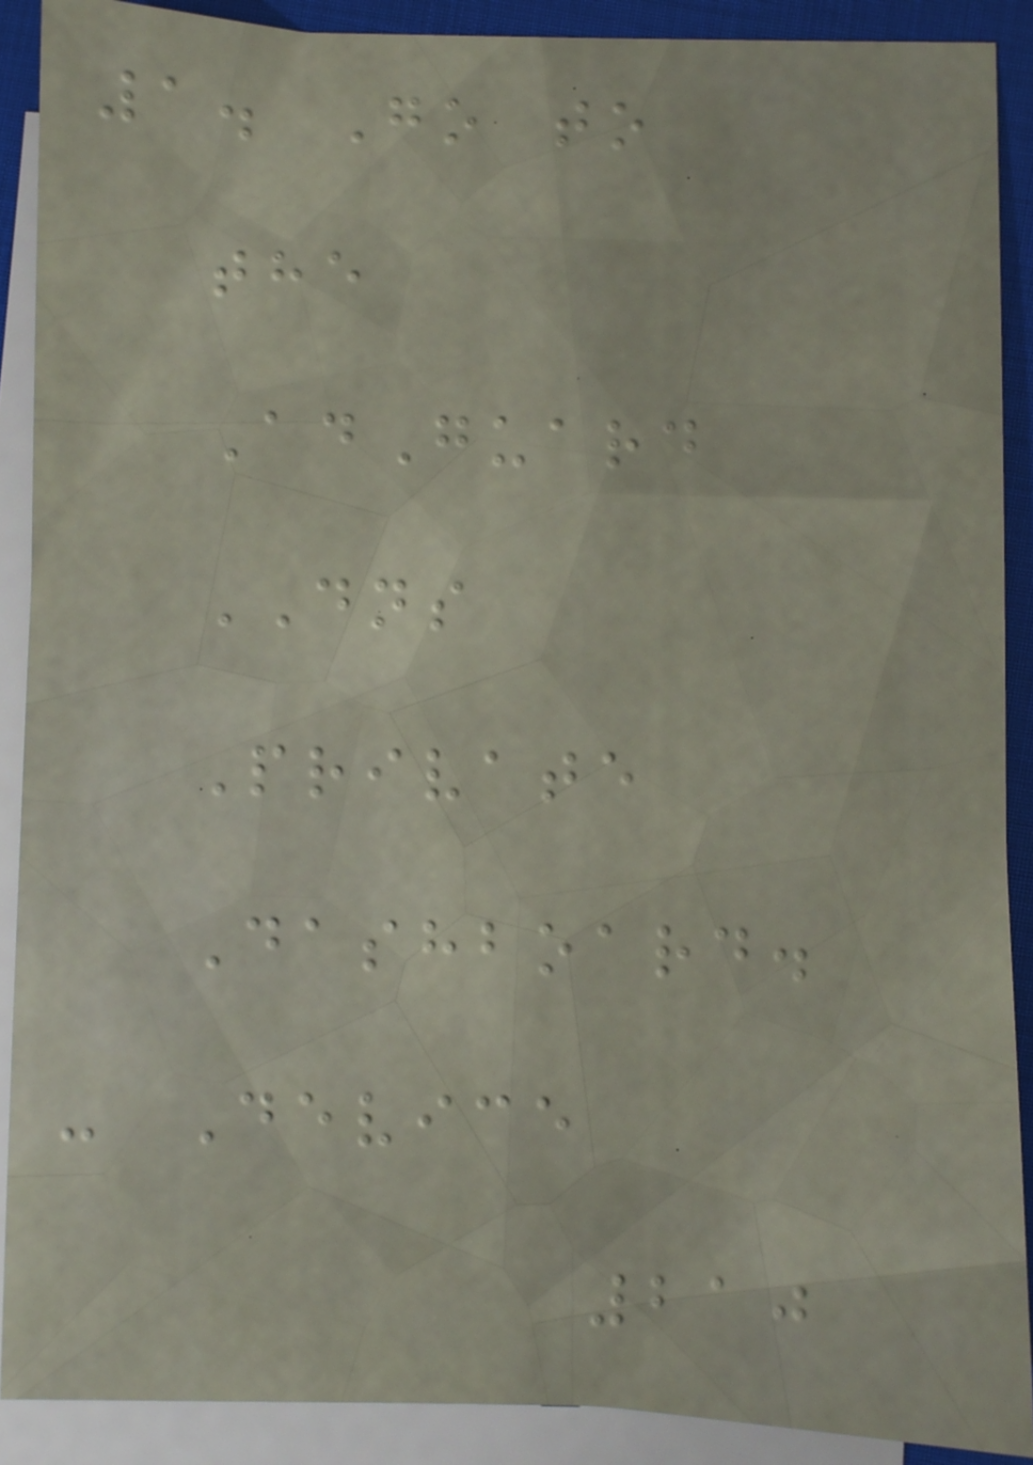1. Go to
the
AdGuard
DNS
Private
Dashboard.
- Device
210
